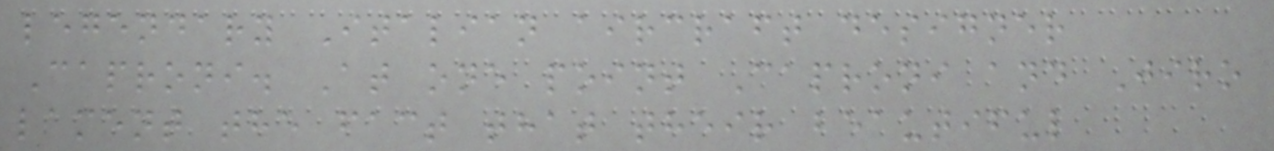legendary Italian aircraft designer
Caproni. At one point Caproni and Jiro
lament the fact that their beautiful
